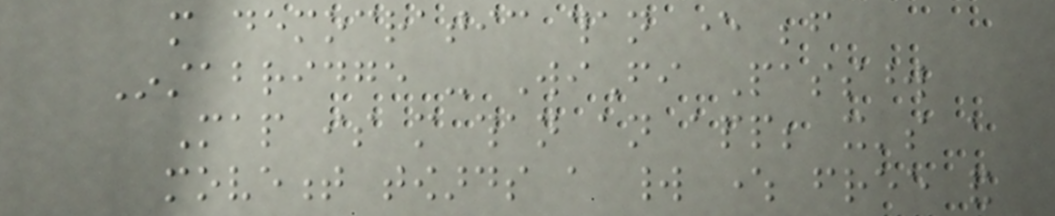more democratic than ever before
Instabridge - WiFi Password
Map is more than an app; it's a
movement towards a world where free and
